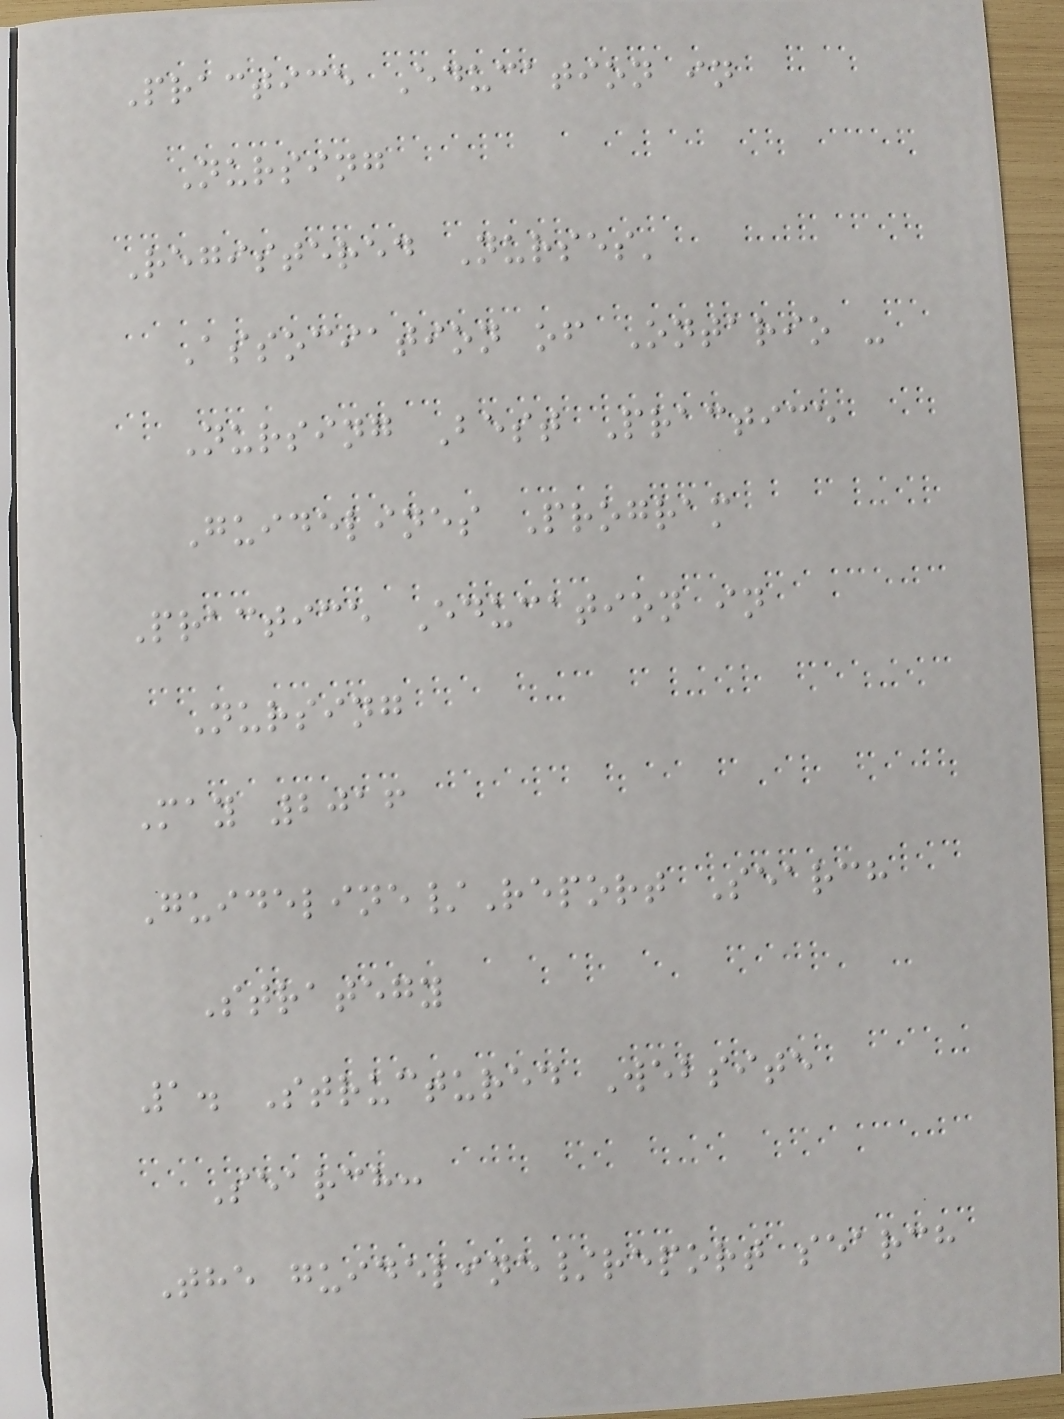Practice Education in
Nursing
Registered Nurses'
Association of Ontario -
Nursing Best Practice
Guidelines Program
Practice Education in
Nursing
May 2016
Guideline/Report Search
Strategy
1. Structured Website
Search:
The guideline/report search
